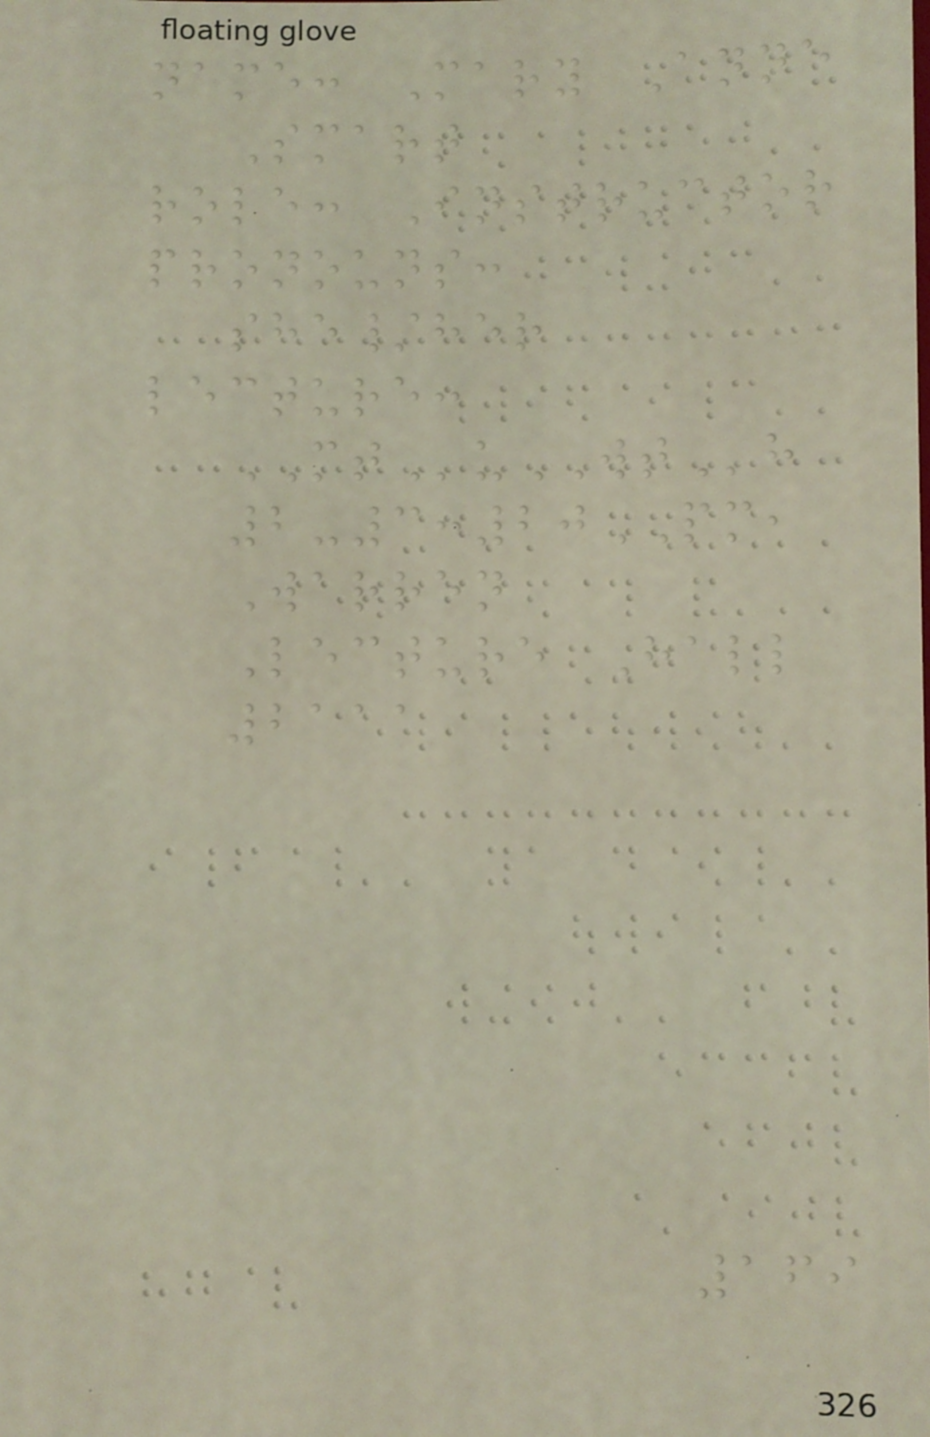name: Mary Anne
Smart
role: Instructor
pronouns:
she/her
lecture:
MTuWTh
2-3:20PM,
Warren
Lecture Hall
2111
169
